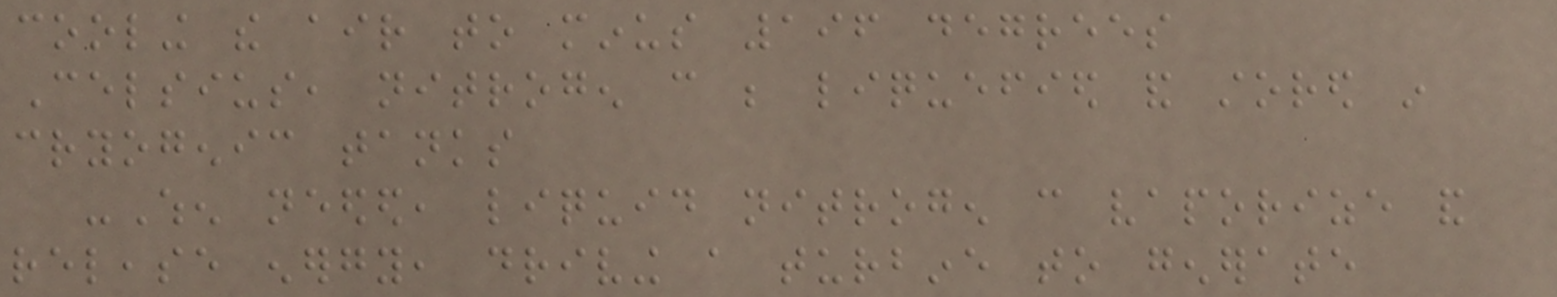cooling the air to minus 196 degrees
Celsius, nitrogen can be liquefied and stored in
cryogenic tanks
-When needed, liquid nitrogen can vaporize and
release energy, driving a turbine to generate
